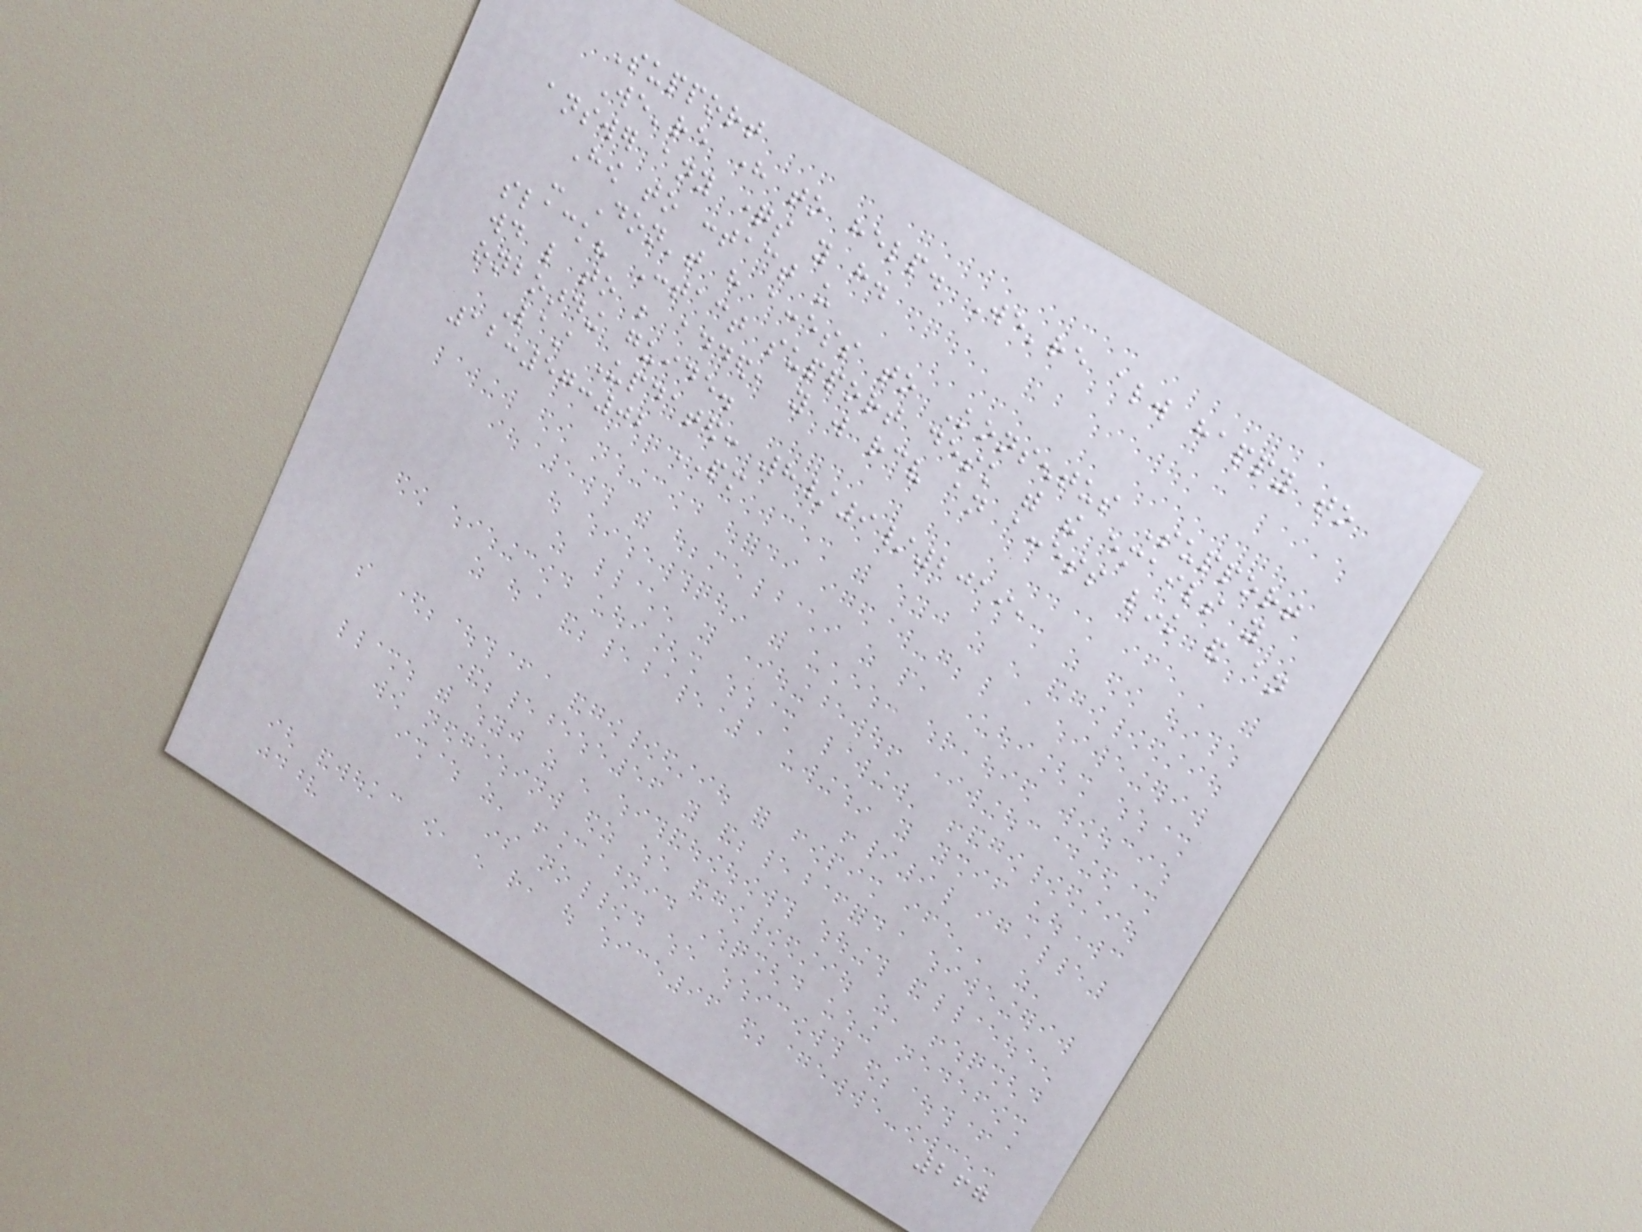Support
We're here to help. We're always happy to
answer any questions you have.
How to contact us
- Don't have access to Konsentus Support
slack? Contact support desk with the emails you
would like to be added, you will receive an access link and an
onboarding guide.
Last Updated: 8/9/2019,
12:57:02 PM
267
